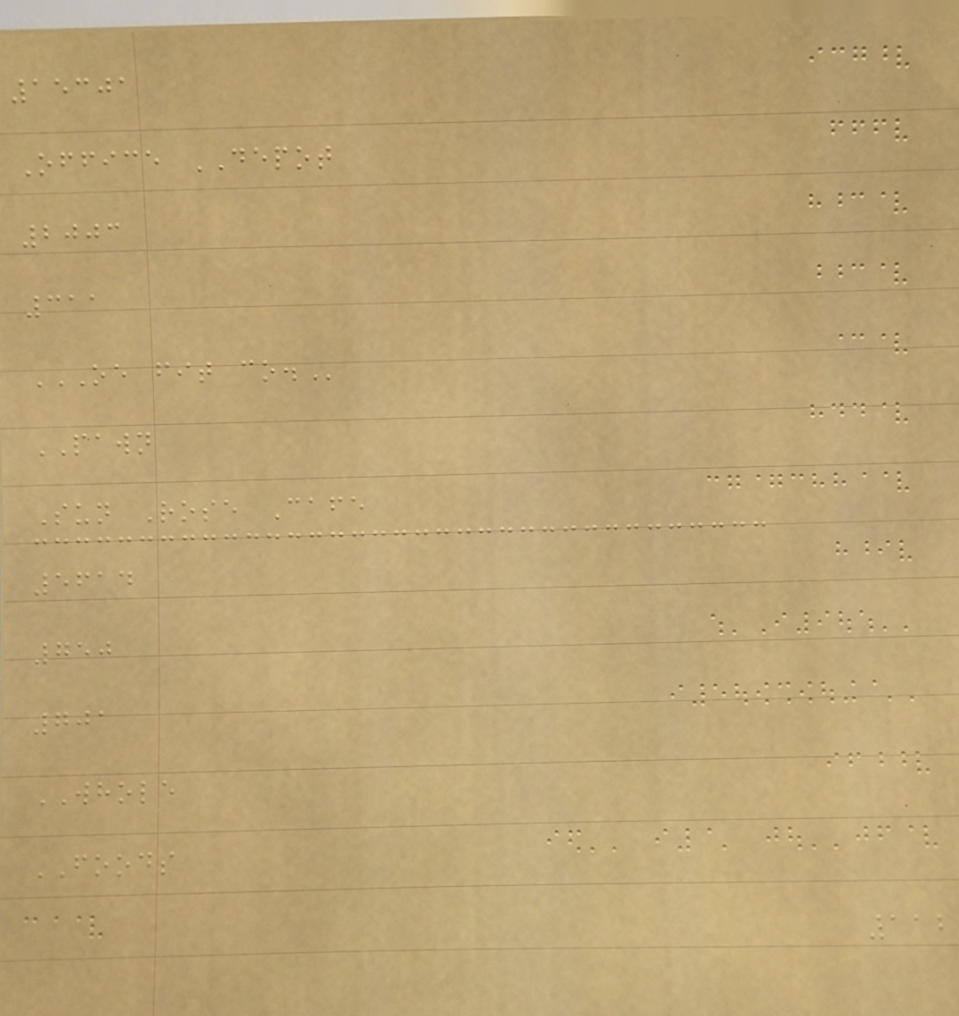15301
Office DEPOT
2003
311
OE FIT CO.
PAWN
Sun Rose Cafe
5614
750
701
WHOLE
FOODS
112
